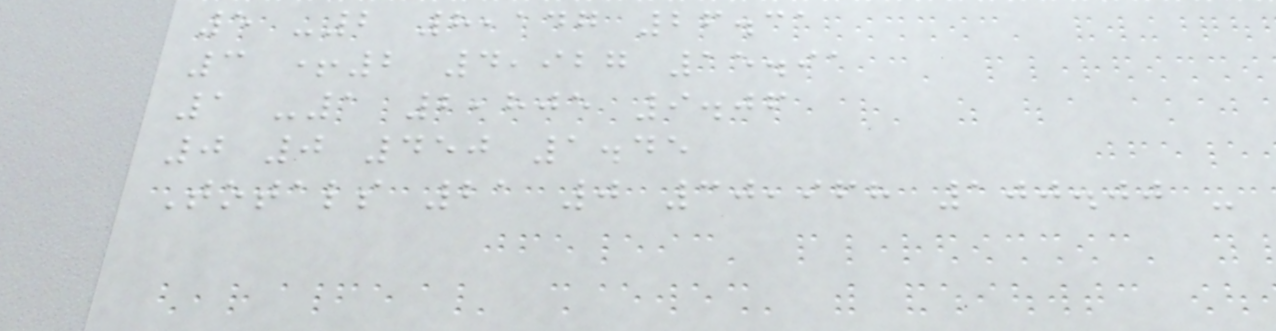5 -2 8,147 26.31
3 +2 4,927 15.91
1 -1 2,805 9.06
0 0 450 1.45
Totals 21 0 30,968 100.00 -
